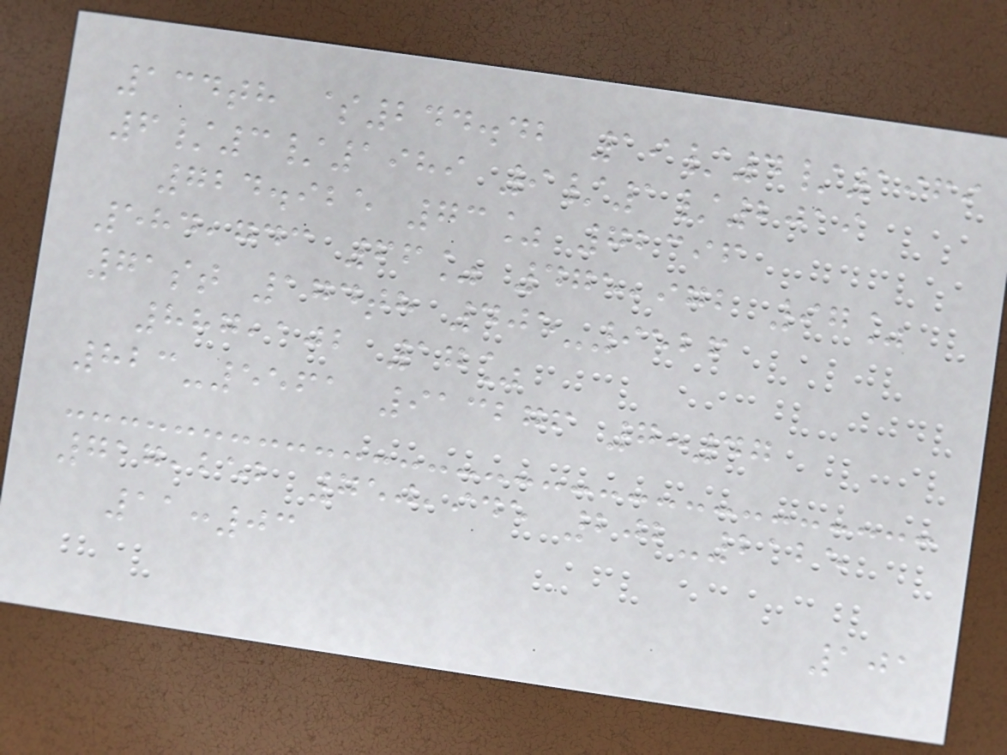134th $244.42 19/4/1969
6/3/1989 9/1/2019
724.925 73% 72396
584,743 66% 475,972 97%
71st 174th 405-9526
887,102 17%
823-5561 913276 7:47
717,252 750,945 202-2125
11:03
101
